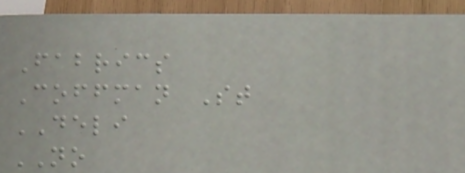Fabrics
Coffman St
DELI
NO
